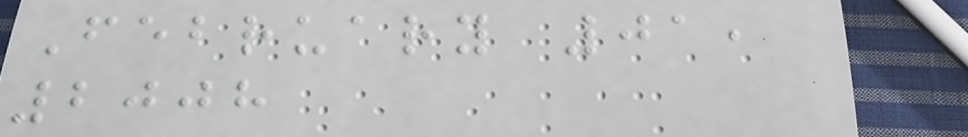February 01,
2008
